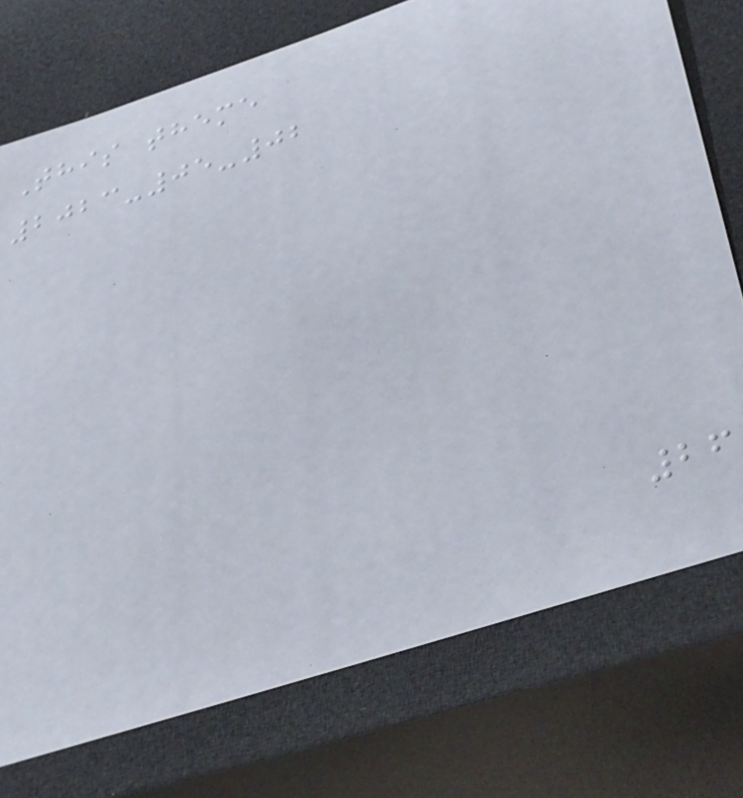This theme
2023-05-02
26
